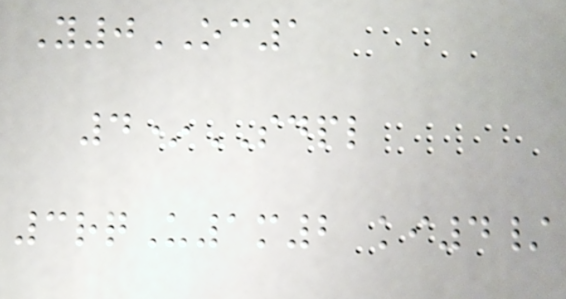Y0OC1
4*SDPL
3rqU1m2 ki4/
